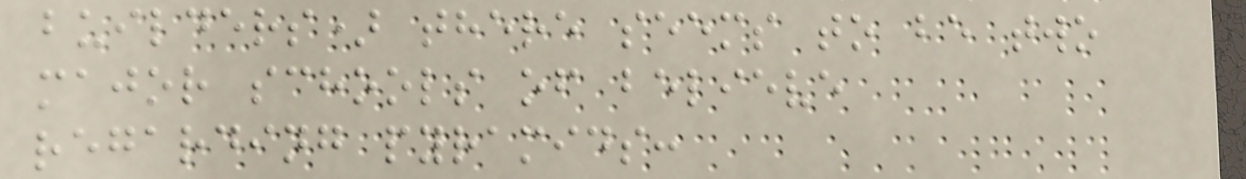builders) there seems to be two
major schools of believe
regarding pyramids:
